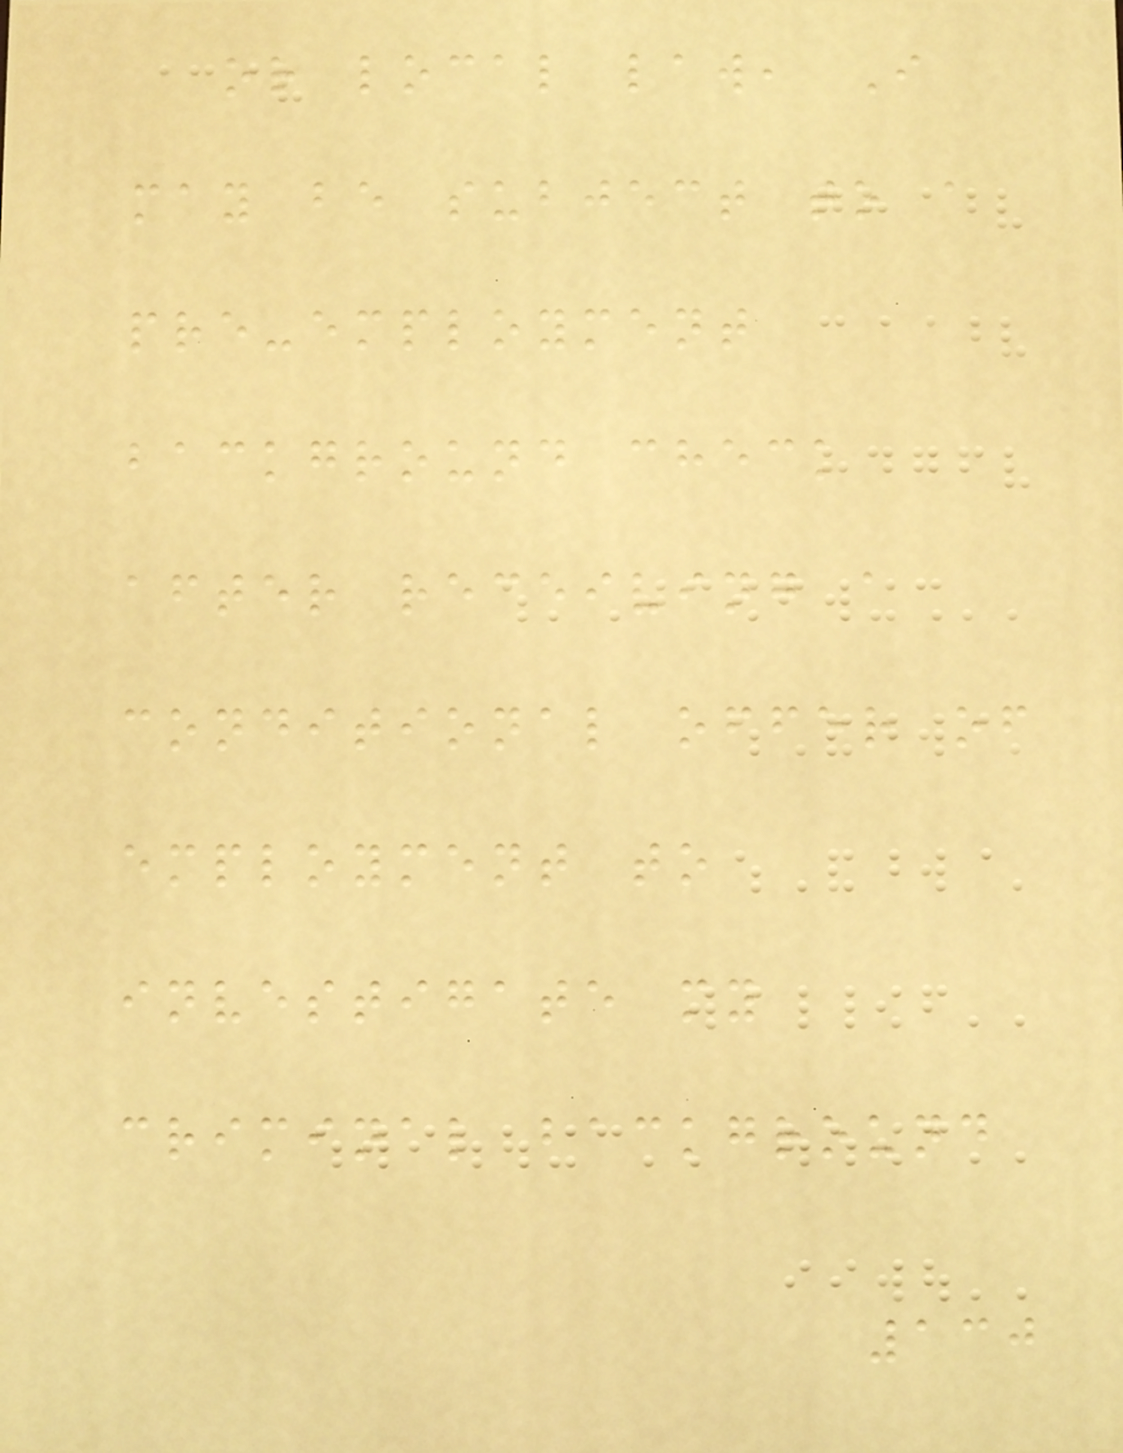or local law, I
may be subject to a
pre-employment
background check
after receiving a
conditional offer of
employment to
investigate my
criminal background
130
